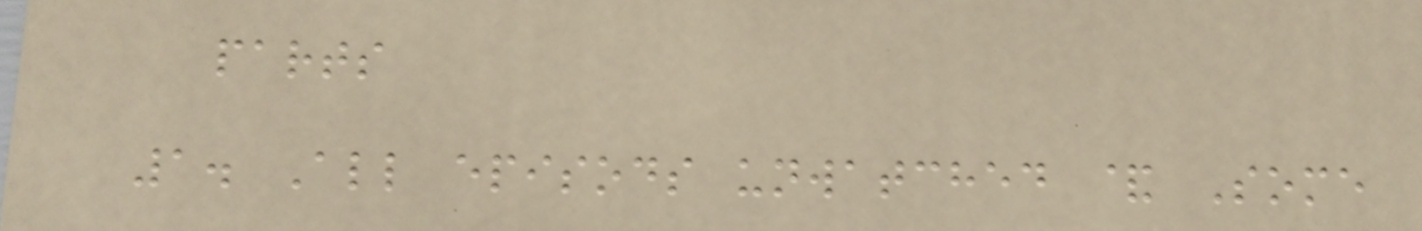parts
1. All episods unwatched & Some
